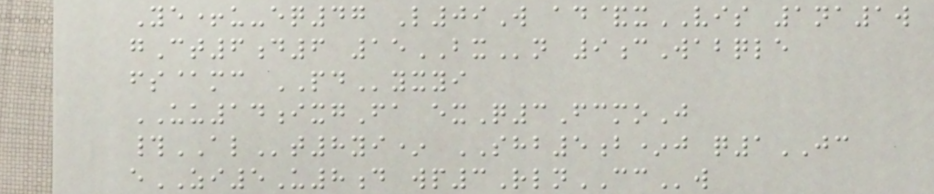Ye+u-eq47 L09W ad&xVIS 1na1w
gCt6d6 15BXn 9cWabqle
fs@mc PDyxyi
UU14ixgFa exQ3FcmoJ
#ALt8yi* SHB5b*j q1JC
eZI5U8d wp3RlnCCw
